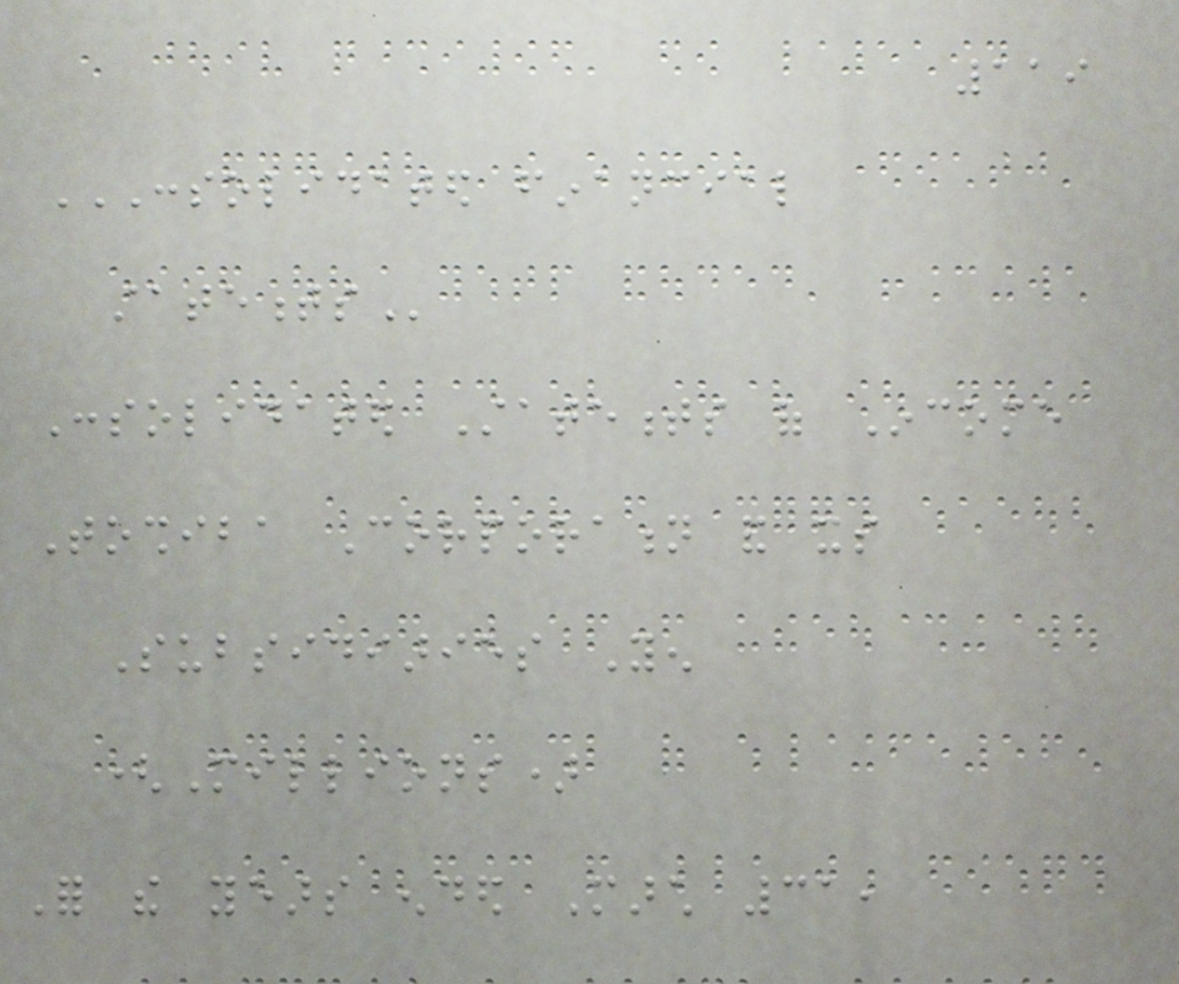119
CONSOLIDATED FINANCIAL
STATEMENTS
Consolidated Statements of Income
Toshiba Corporation and its
Subsidiaries Yen
(Millions)
For the years ended March 31,
